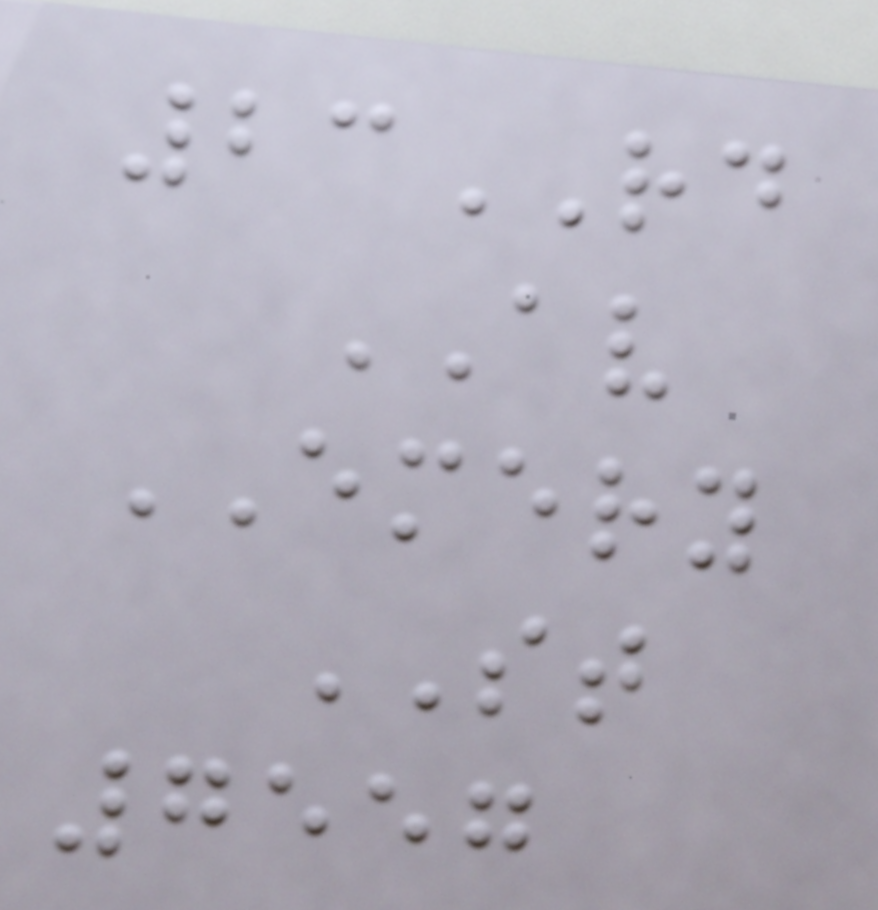23RD
AV
EMERY
ST
7557
